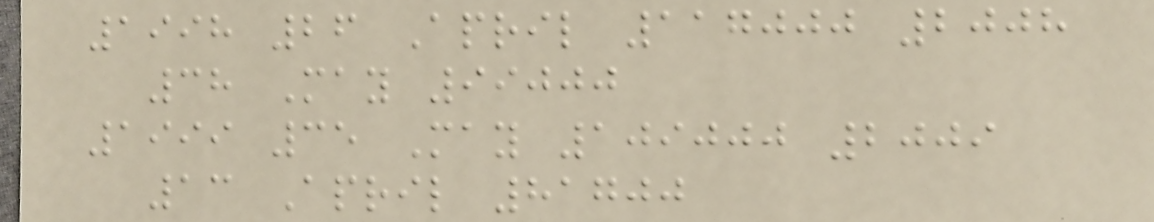1998 26 April 117000 2008
38 May 99000
1999 35 May 109000 2009
13 April 81700
